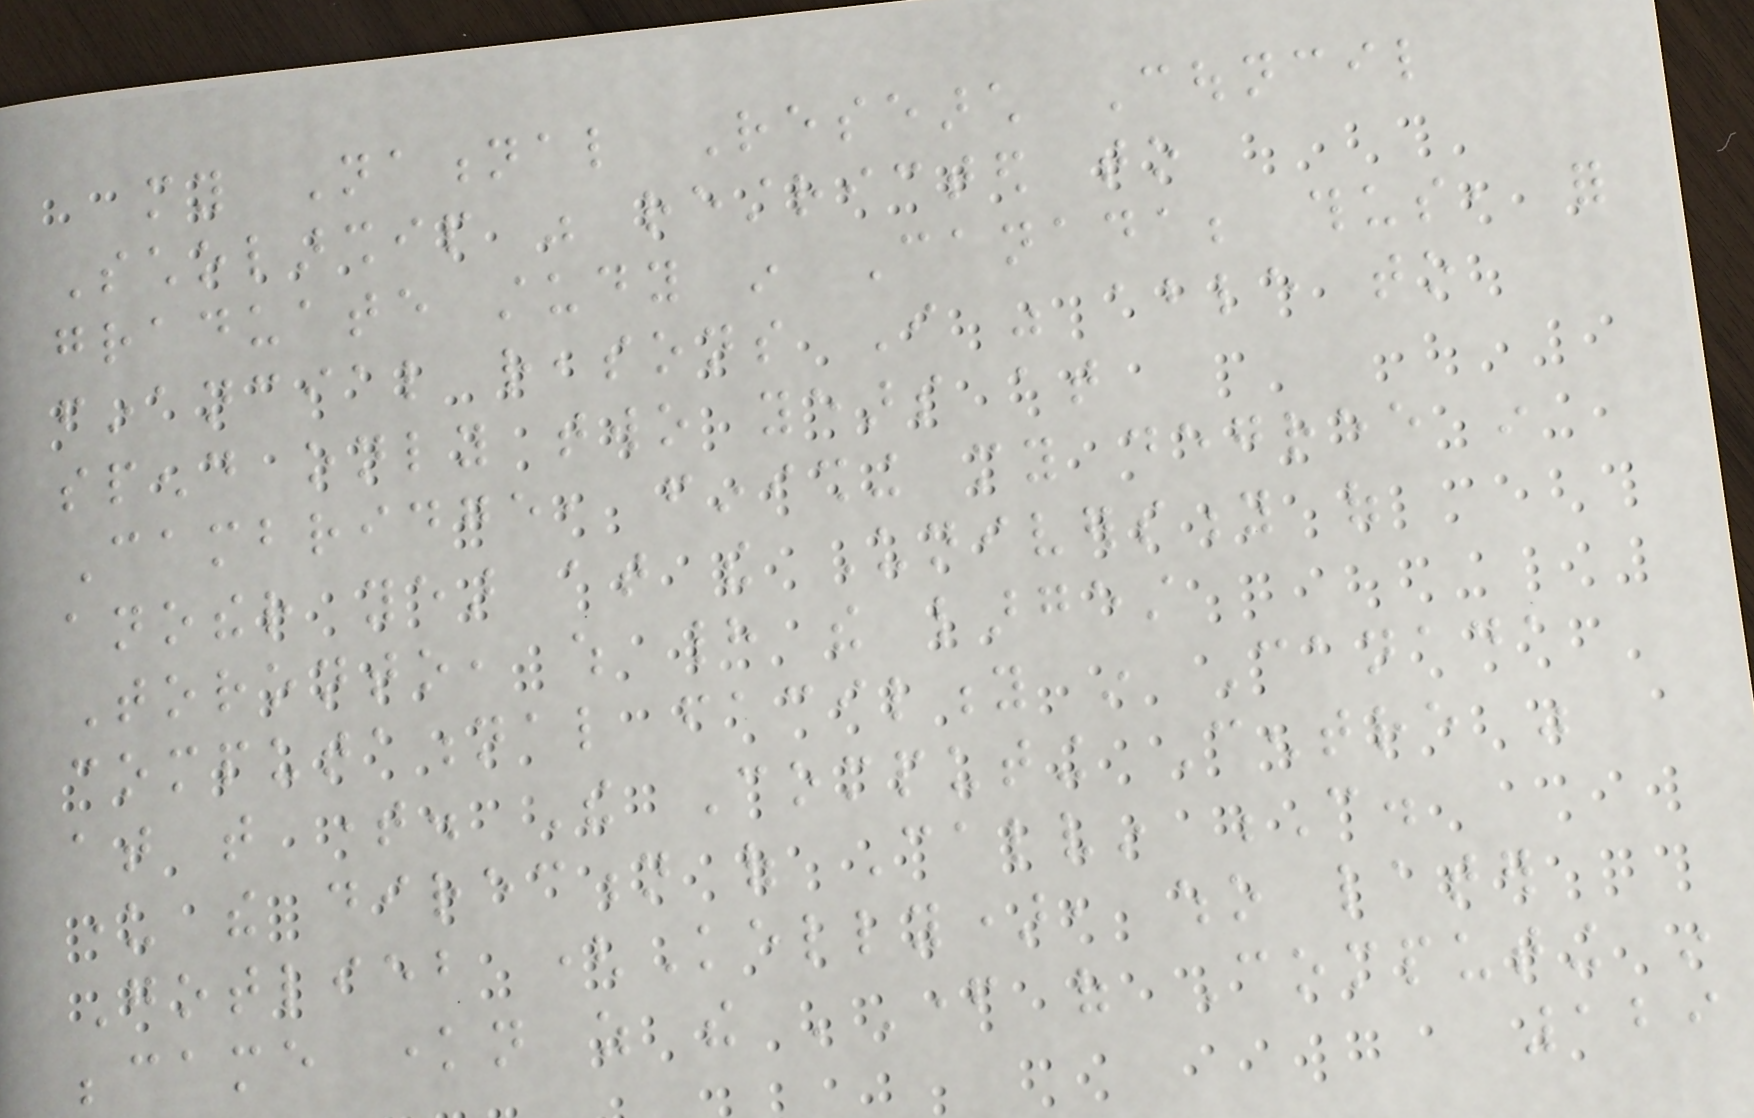my National Research Council
Scholarship was restricted to
graduate study in Canada; thus, for
financial reasons I was able to
spend only two years at
Cambridge, finishing my degree in
another year at the University of
Toronto, which had the largest
computational facility in Canada
at that time. The Computing Centre was
under the direction of Calvin C.
Gotlieb (Kelly), who later
became known as the 'Father of Computing in
129
